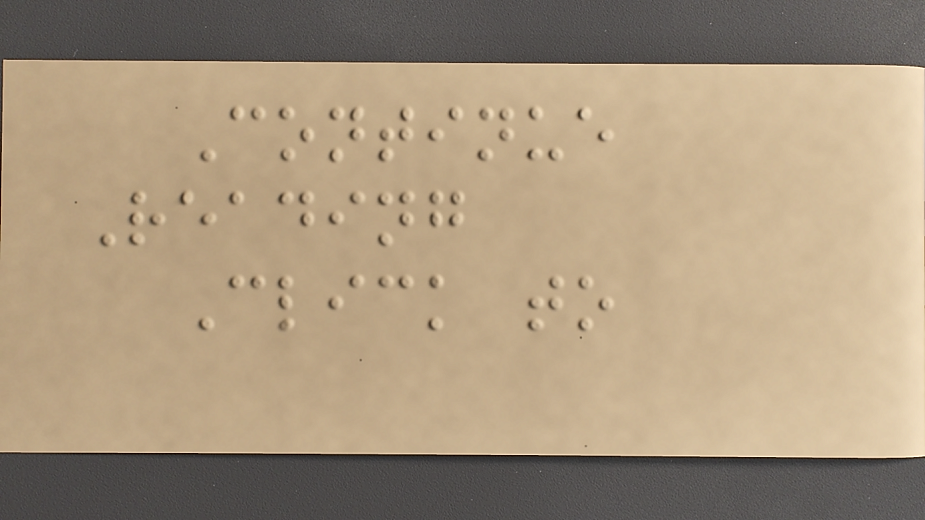Continue
Reading
Click to
